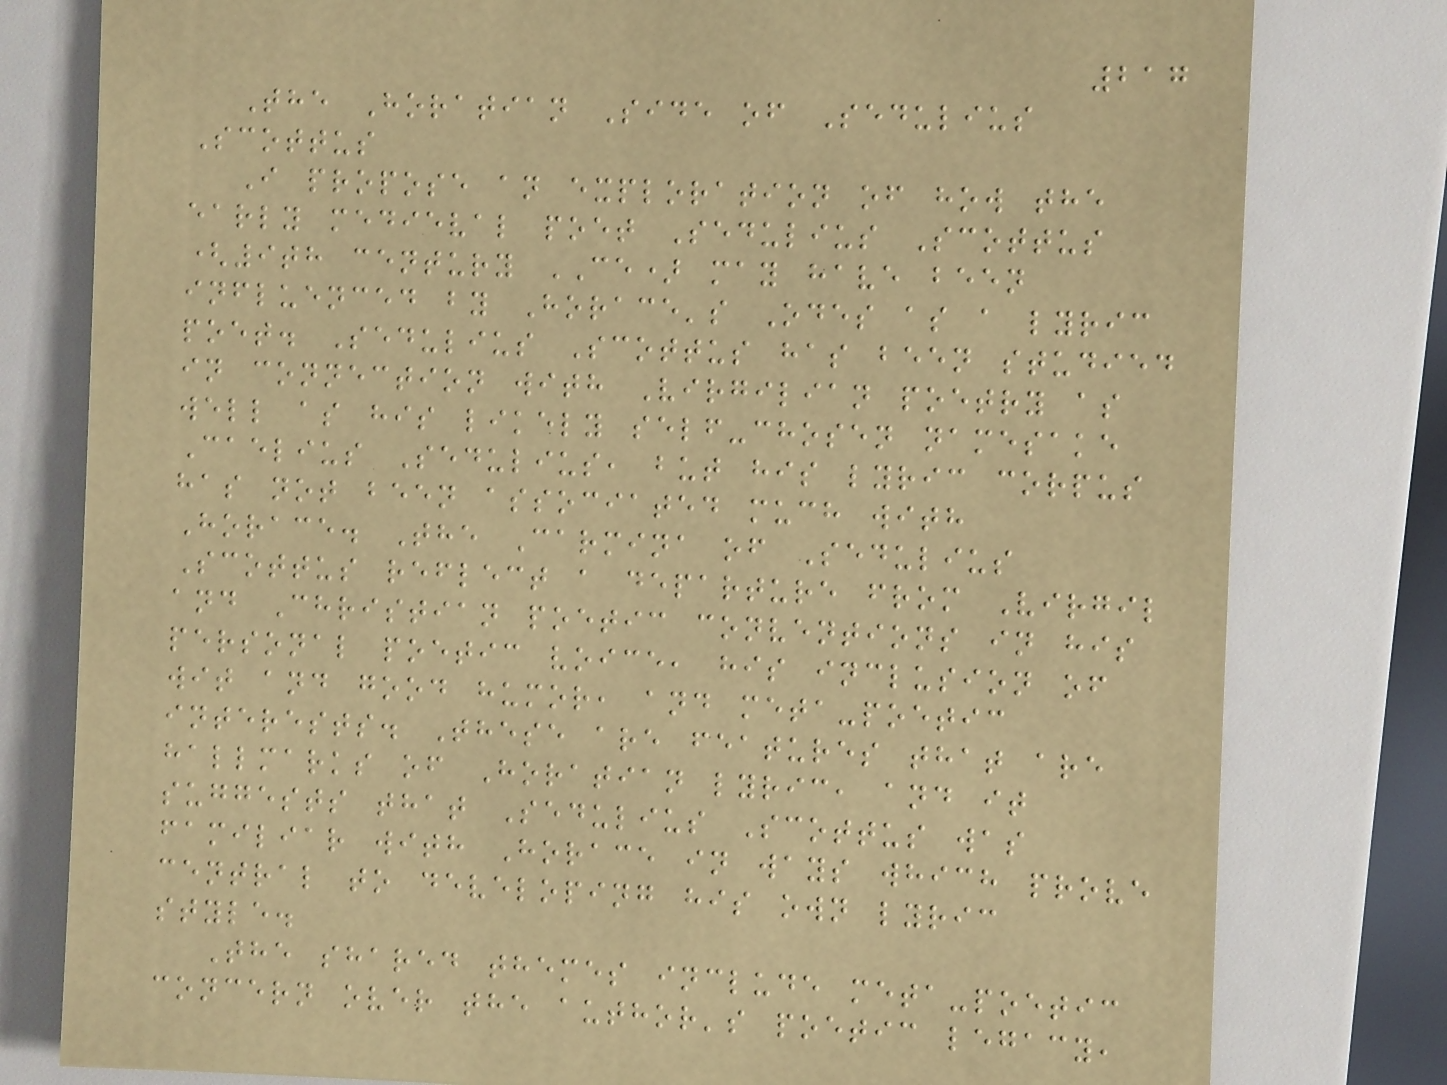217
The Horatian Side of Sedulius
Scottus
I propose an exploration of how the
early medieval poet Sedulius Scottus
(9th century CE) may have been
influenced by Horace's Odes as a lyric
poet. Sedulius Scottus has been studied
in connection with Virgilian poetry as
well as his likely self-chosen namesake
Caelius Sedulius, but his lyric corpus
has not been associated much with
Horace. The Carmina of Sedulius
Scottus reflect a departure from Virgil
and Christian poetic conventions in his
personal poetic voice, his inclusion of
wit and good humor, and meta-poetic
interests. These are features that are
hallmarks of Horatian lyric, and it
suggests that Sedulius Scottus was
familiar with Horace in ways which prove
central to developing his own lyric
style.
The shared themes include meta-poetic
concern over the author's poetic legacy,
